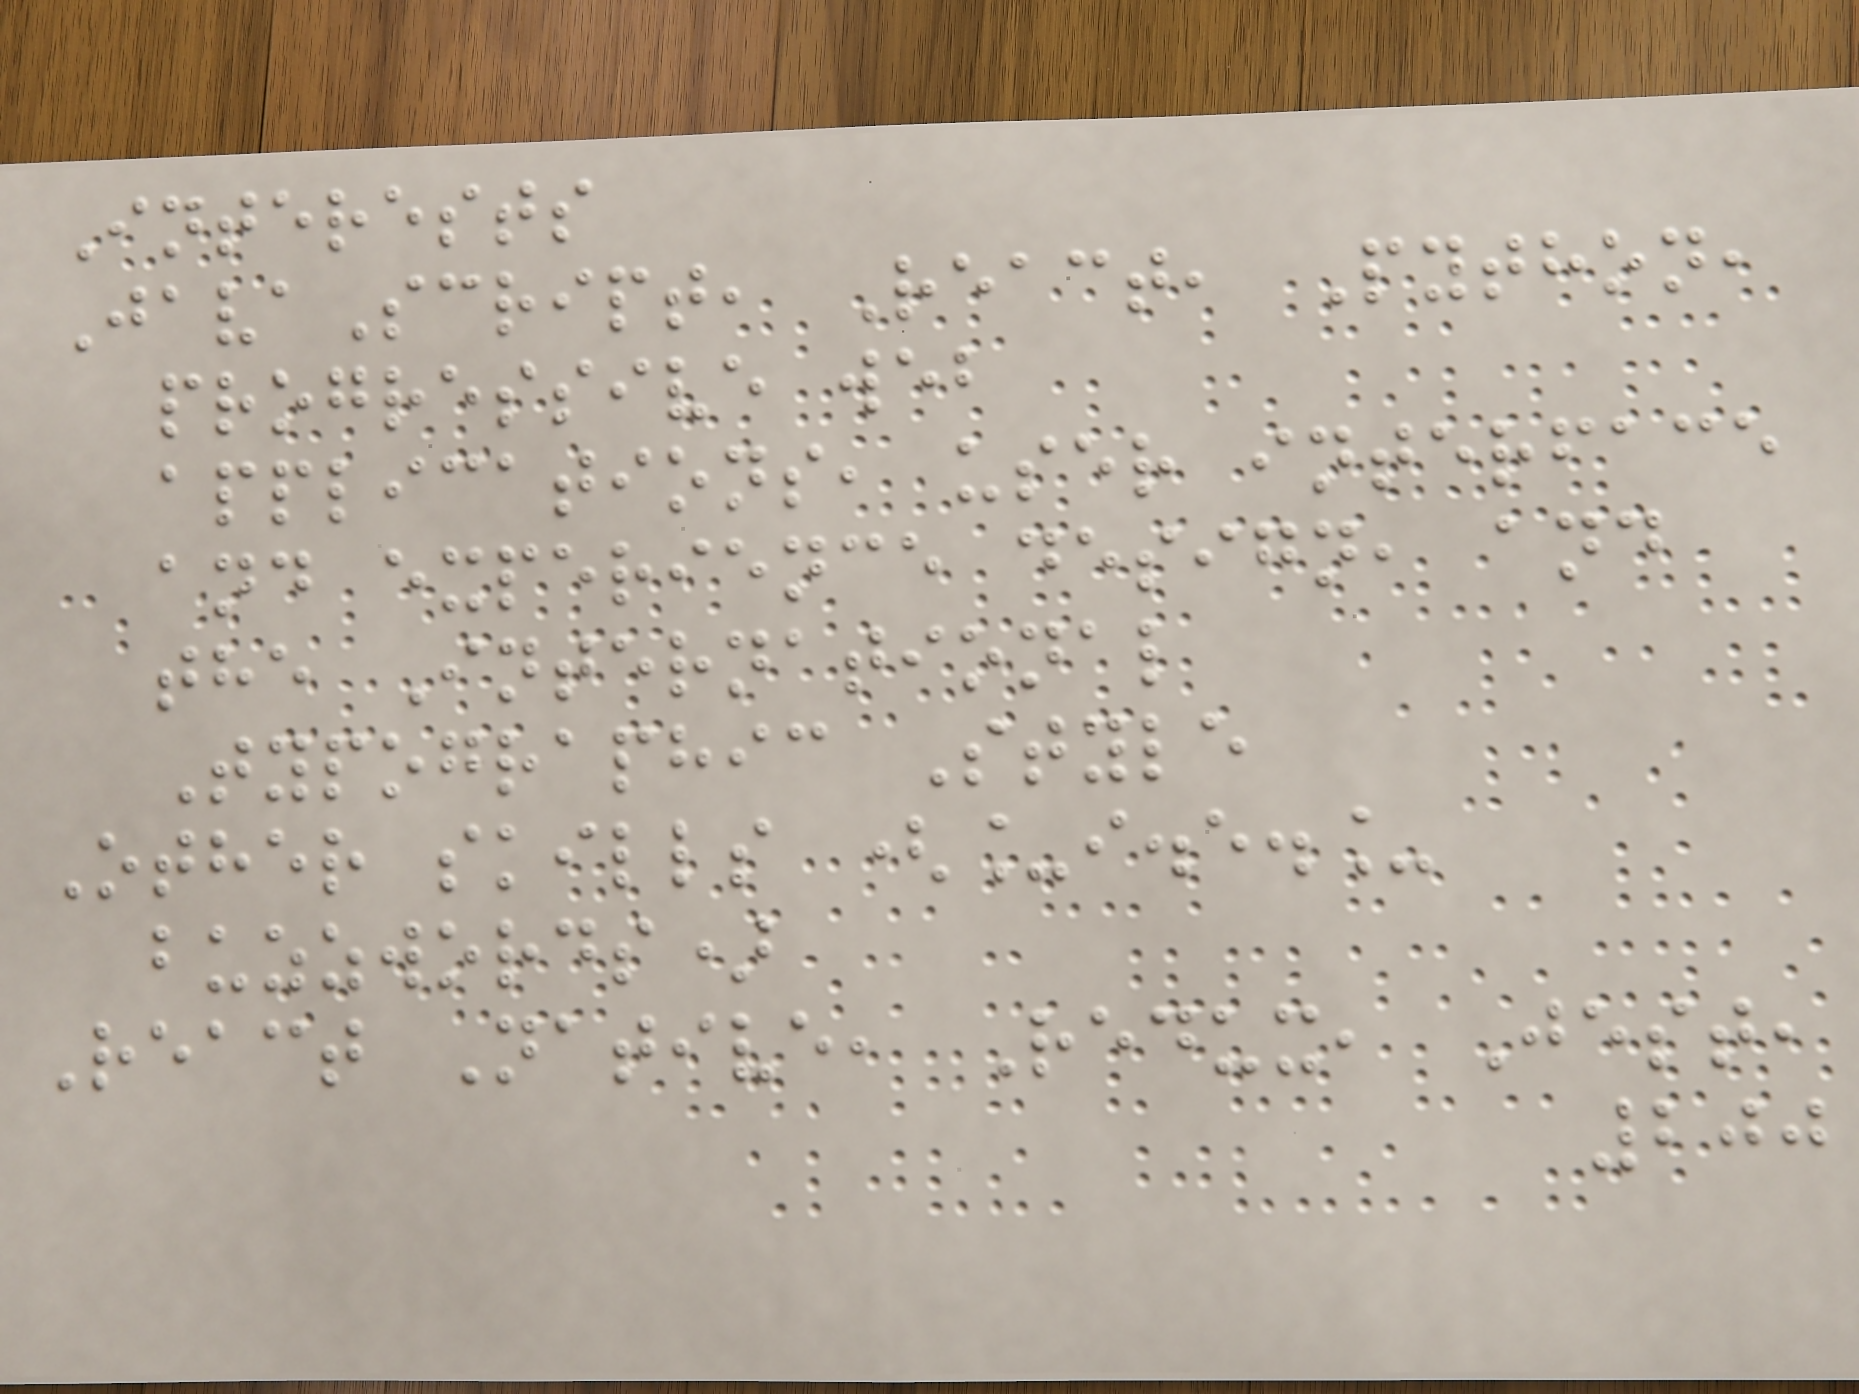Interests
JavaScript, React, Python,
progressive web
applications, user interface
and experience design, and
the International
Typographic Style
Other skills (_i.e._
buzzwords)
React Native, Redux, Jest,
200
